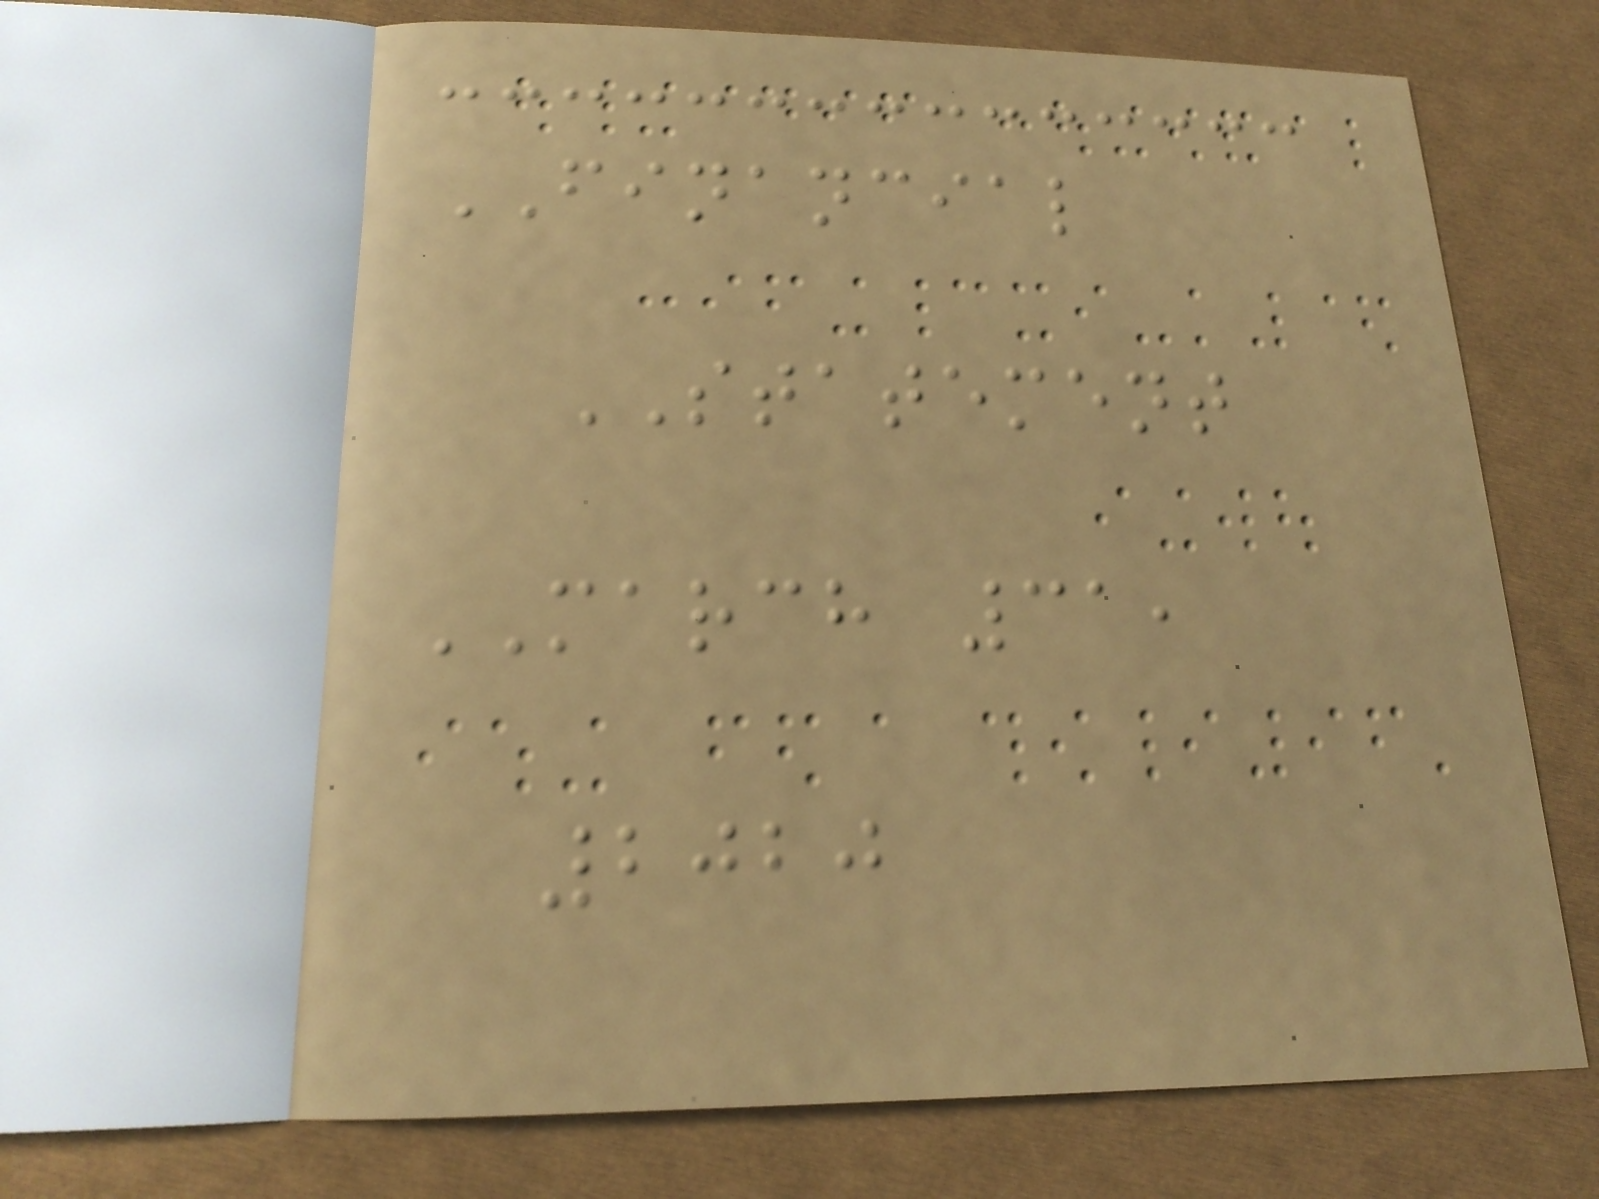FINANCIAL
STATEMENT
MARCH 31,
2020
